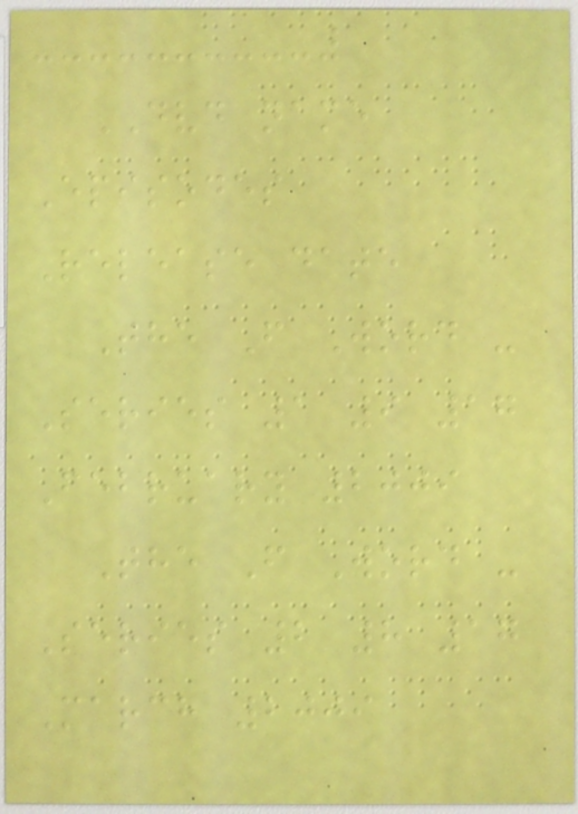DVD name
Episodes
Release date
The F Word -
Series 1 9 17
February 2009
The F Word -
Series 2 8 17
March 2009
